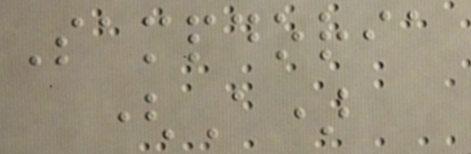Sampdoria
(A)
